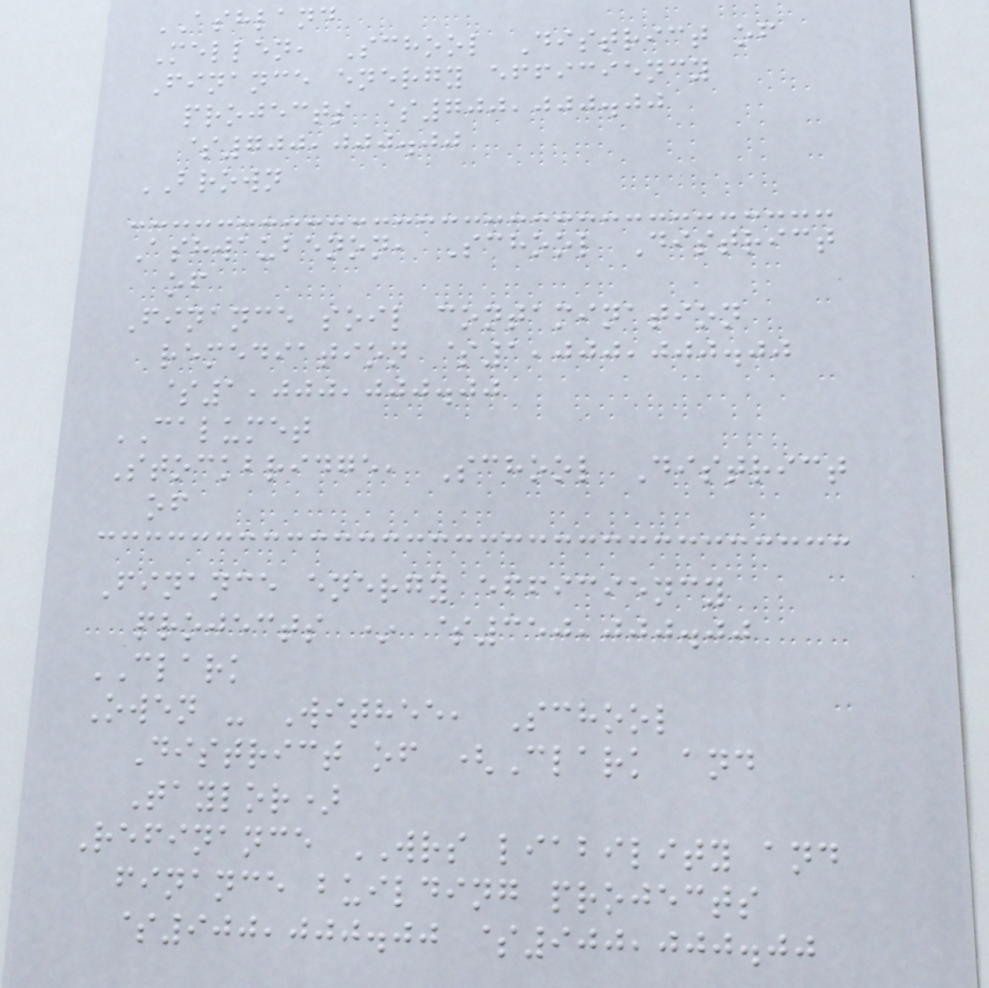ASHLAND
Mellen, School District of
Finance energy efficiency
projects $700,000.00
$700,000.00
BROWN
Ashwaubenon, School District
of
Finance soil contamination
remediation $1,000,000.00
$1,000,000.00
CALUMET
Stockbridge, School District
of
Finance energy efficiency
projects * $350,000.00
CLARK
Owen - Withee, School
District of (Clark and
Taylor)
Refinance WRS liability and
finance building projects
$900,000.00 $900,000.00
